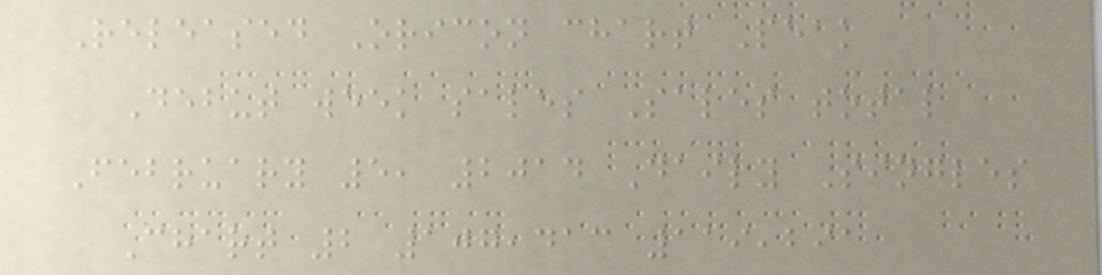Released Oricon chart Peak
Debut week sales Sales total
February 5, 2014 Daily Singles
Chart 2 107,413 119,291
